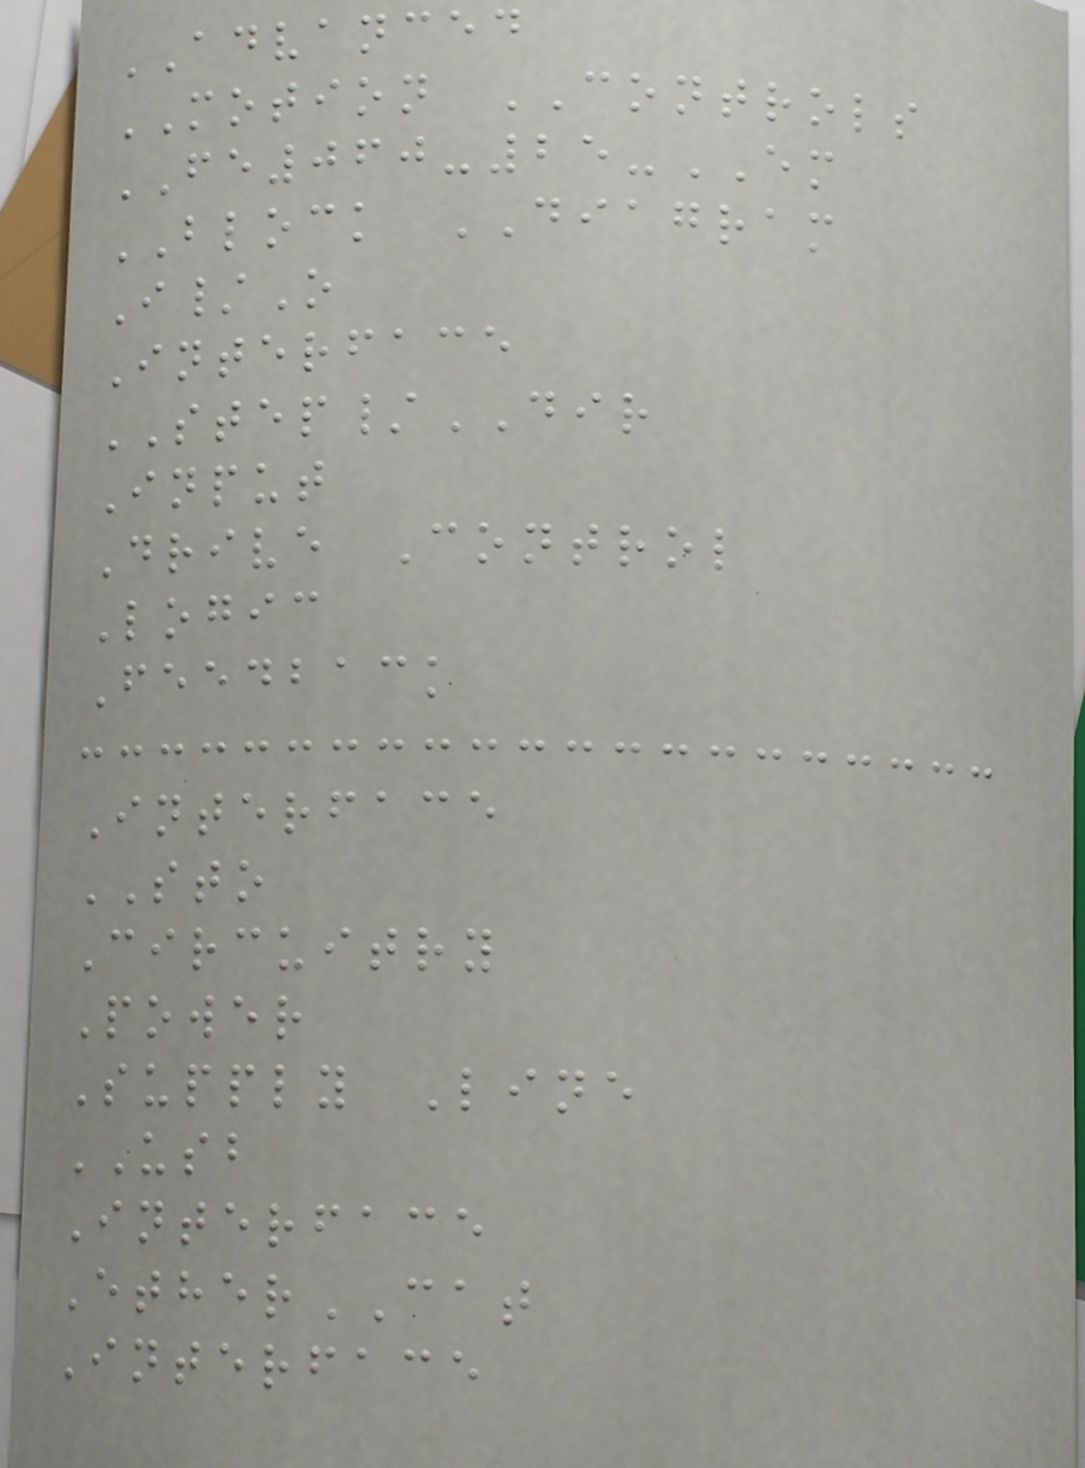ADVANCED
MOTION CONTROLS
FE060-25-EM
BLOCK DIAGRAM
I/O
Interface
STEP/DIR
Input
Drive Control
Logic
Feedback
Interface
STO
Circuitry
Power
Supply Line
USB
Interface
EtherCAT
Interface
